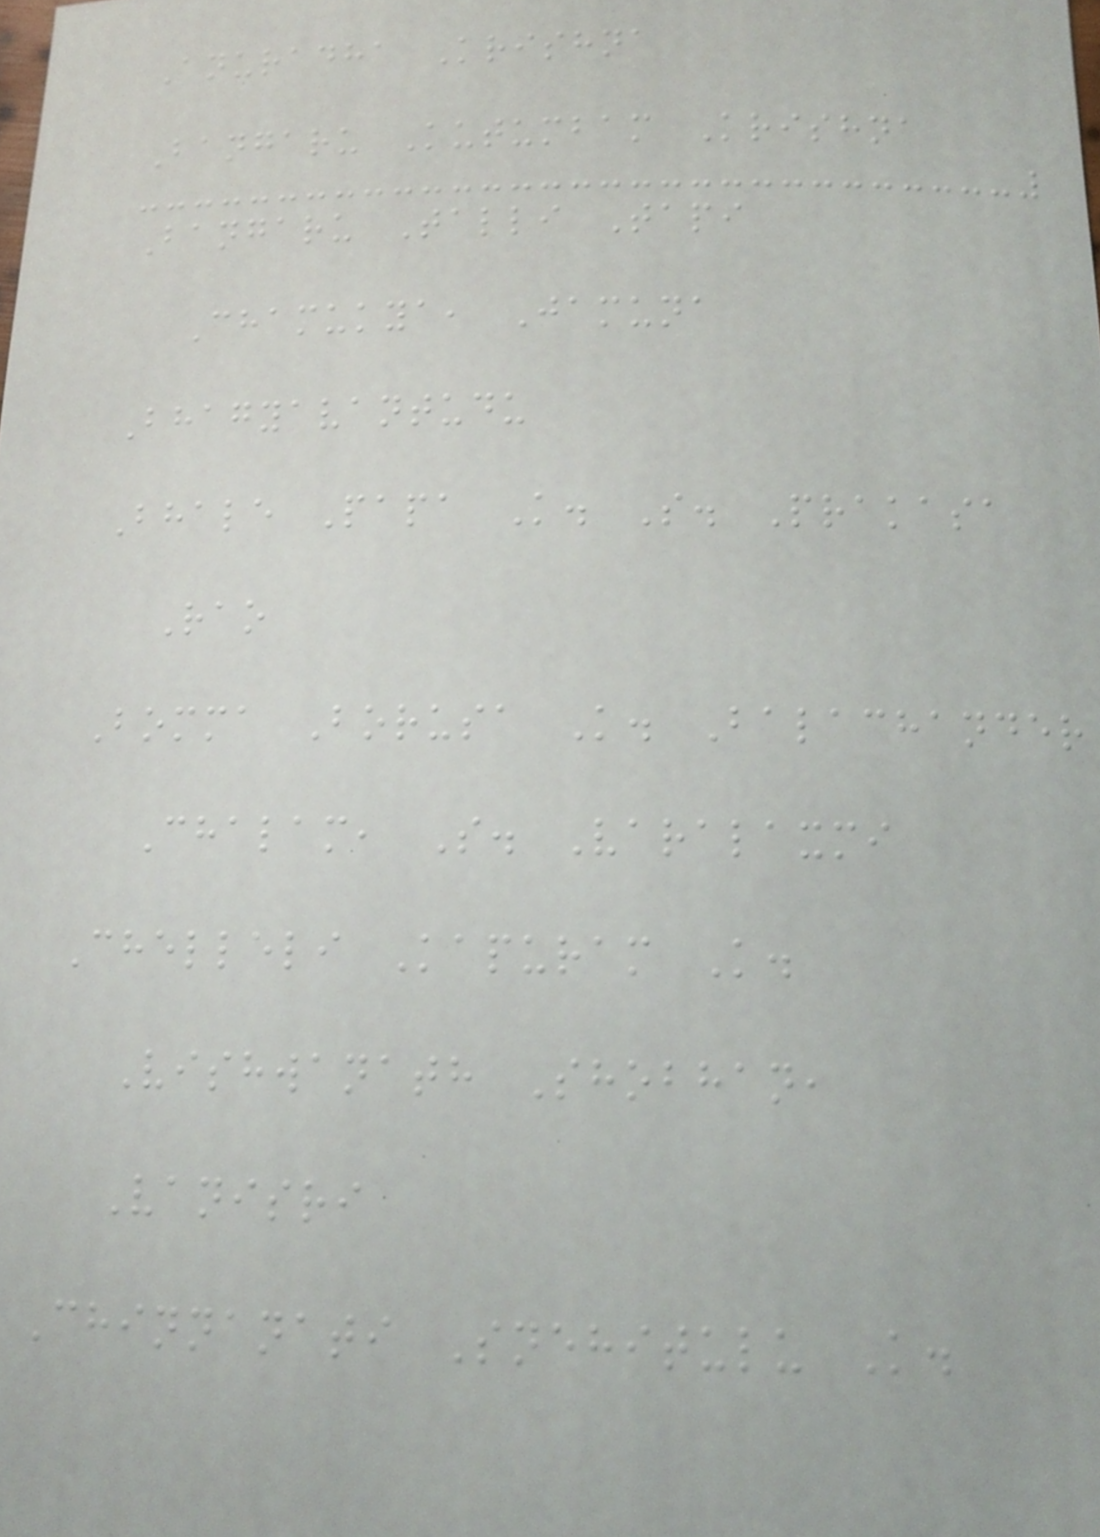Anuradha Krishna
Bangaru Kutumbam Krishna
Bangaru Talli Tapi
Chamukya, Jamuna
Bhagyavantudu
Bhale Papa K. S. Prakasa
Rao
Bomma Borusa K. Balachander
Chalam, S. Varalaxmi
Chelleli Kapuram K.
Vishwanath Shobhan,
Vanisri
Chinnanati Snehitulu K.
